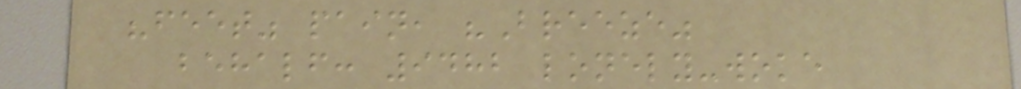"feet" pain, "Breeze"
behalf: 9482 lonely-woke
